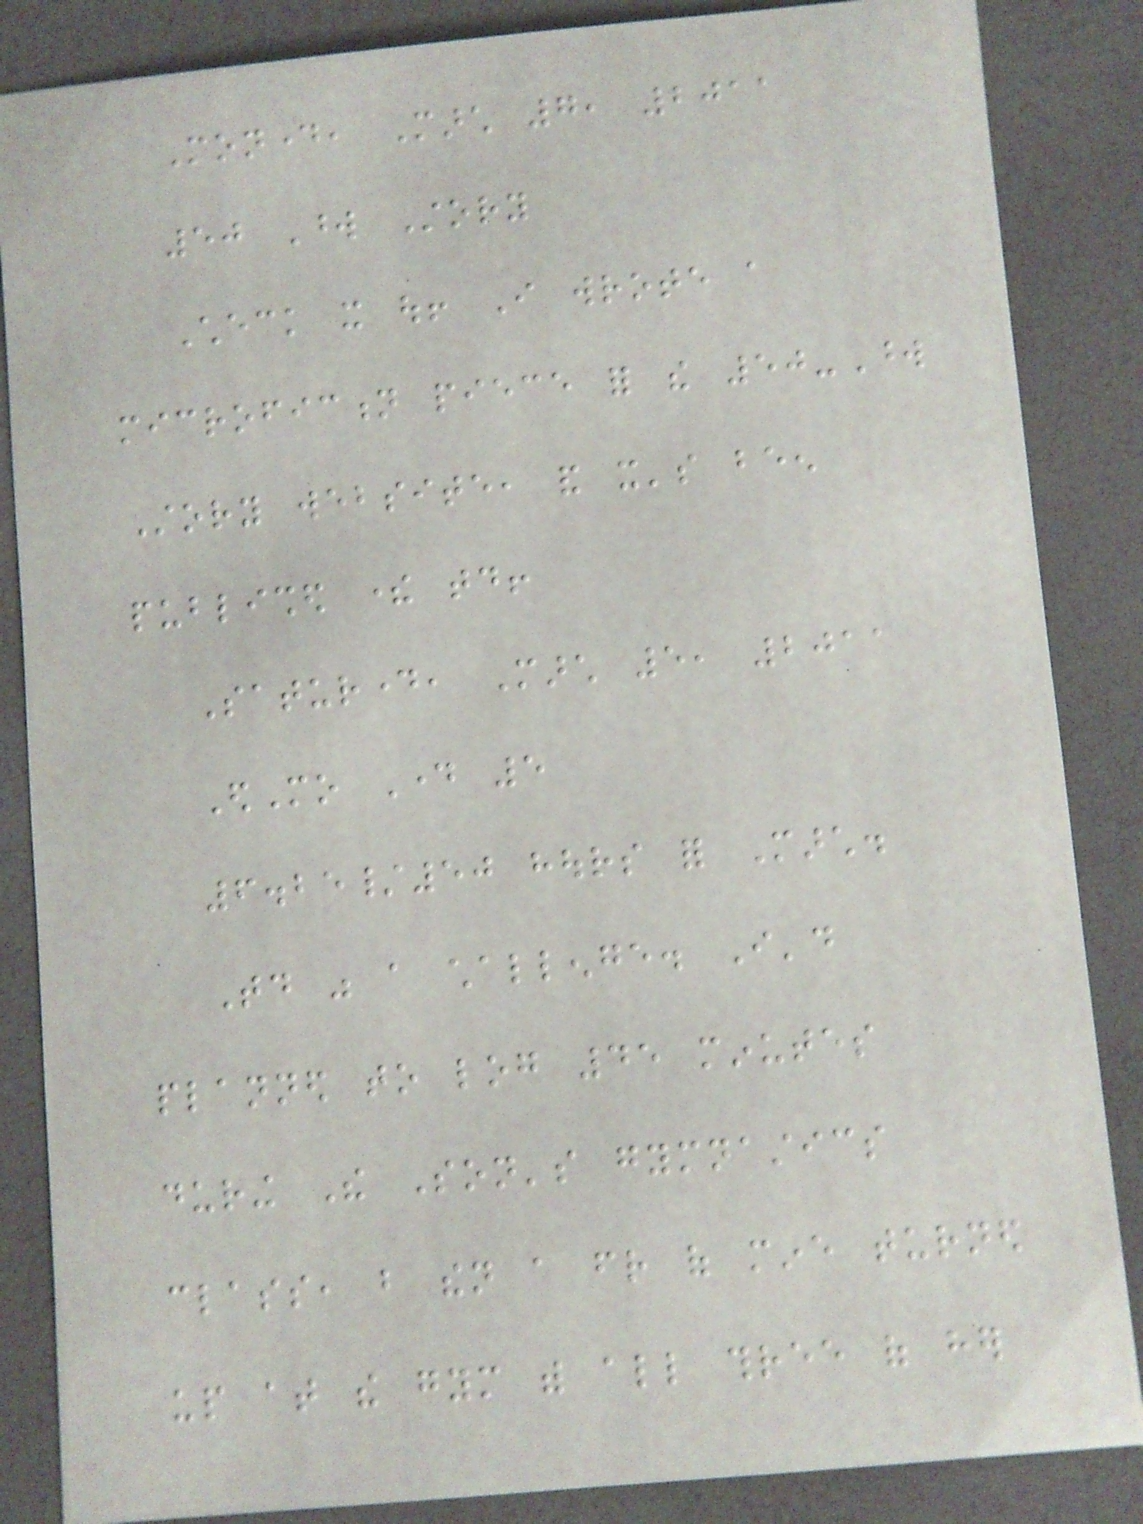Monday, March 7, 2011
50 Word Story
Check it out! I wrote a
microfiction piece for the 50-Word
Story website, and it's been
published there today!
Saturday, March 5, 2011
EdMo Day 5
6.25/50 hours for March.
Today was a challenge. I'd
planned to log 45 minutes
during The Son's gymnastics
class, but then a friend of mine turned
up at the gym with all three of her
